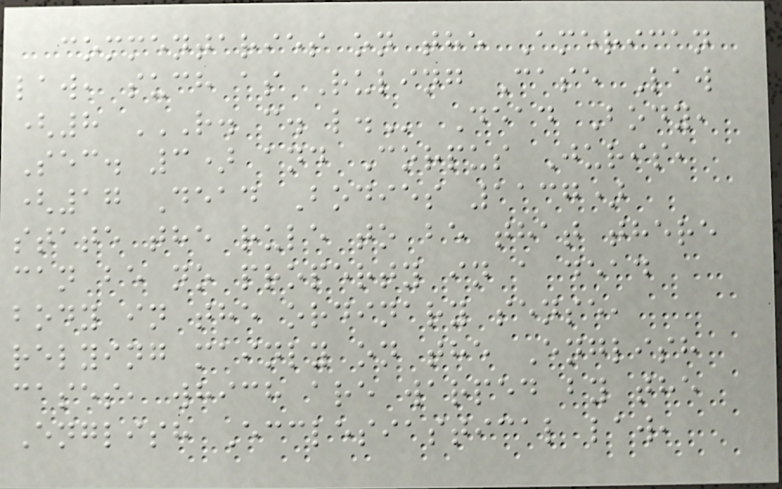commentaries on the American
law, such as Ruling Case Law
(8 R. C. L. Dead Body,
Sec. 3) and Corpus Juris,
(17 Dead Bodies 1137)
state the rule to be that there
can be no property in a dead
body in the ordinary sense,
relying mainly on the English
cases, which are warped by the
English Ecclesiastical law,
